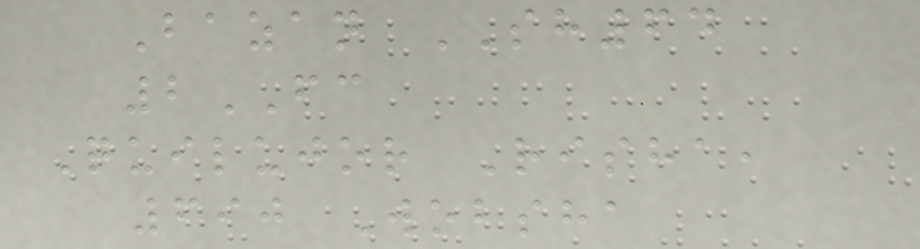Bazan SH64
2FC
Quilujor Risha,
690 Wobsha
